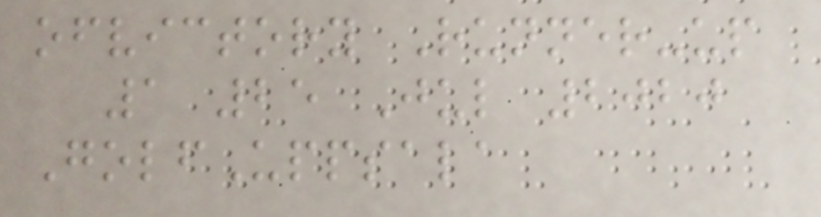ofvictory Runner-up
1 25 Jul 2020
GolfUppsala
